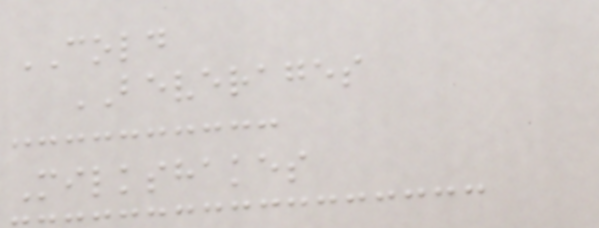COLD
BEVERAGES
Milkshakes
